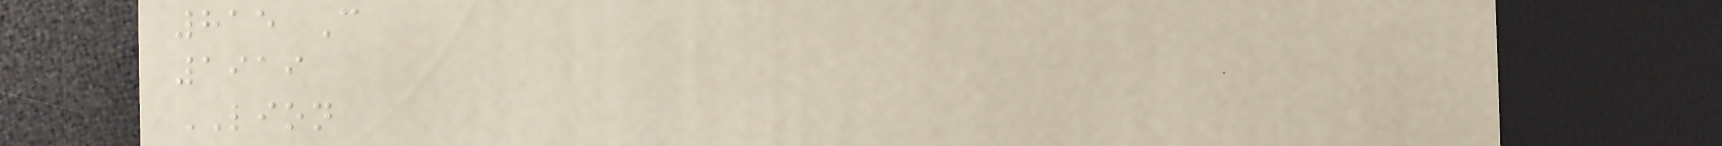815 C
1919
LION
